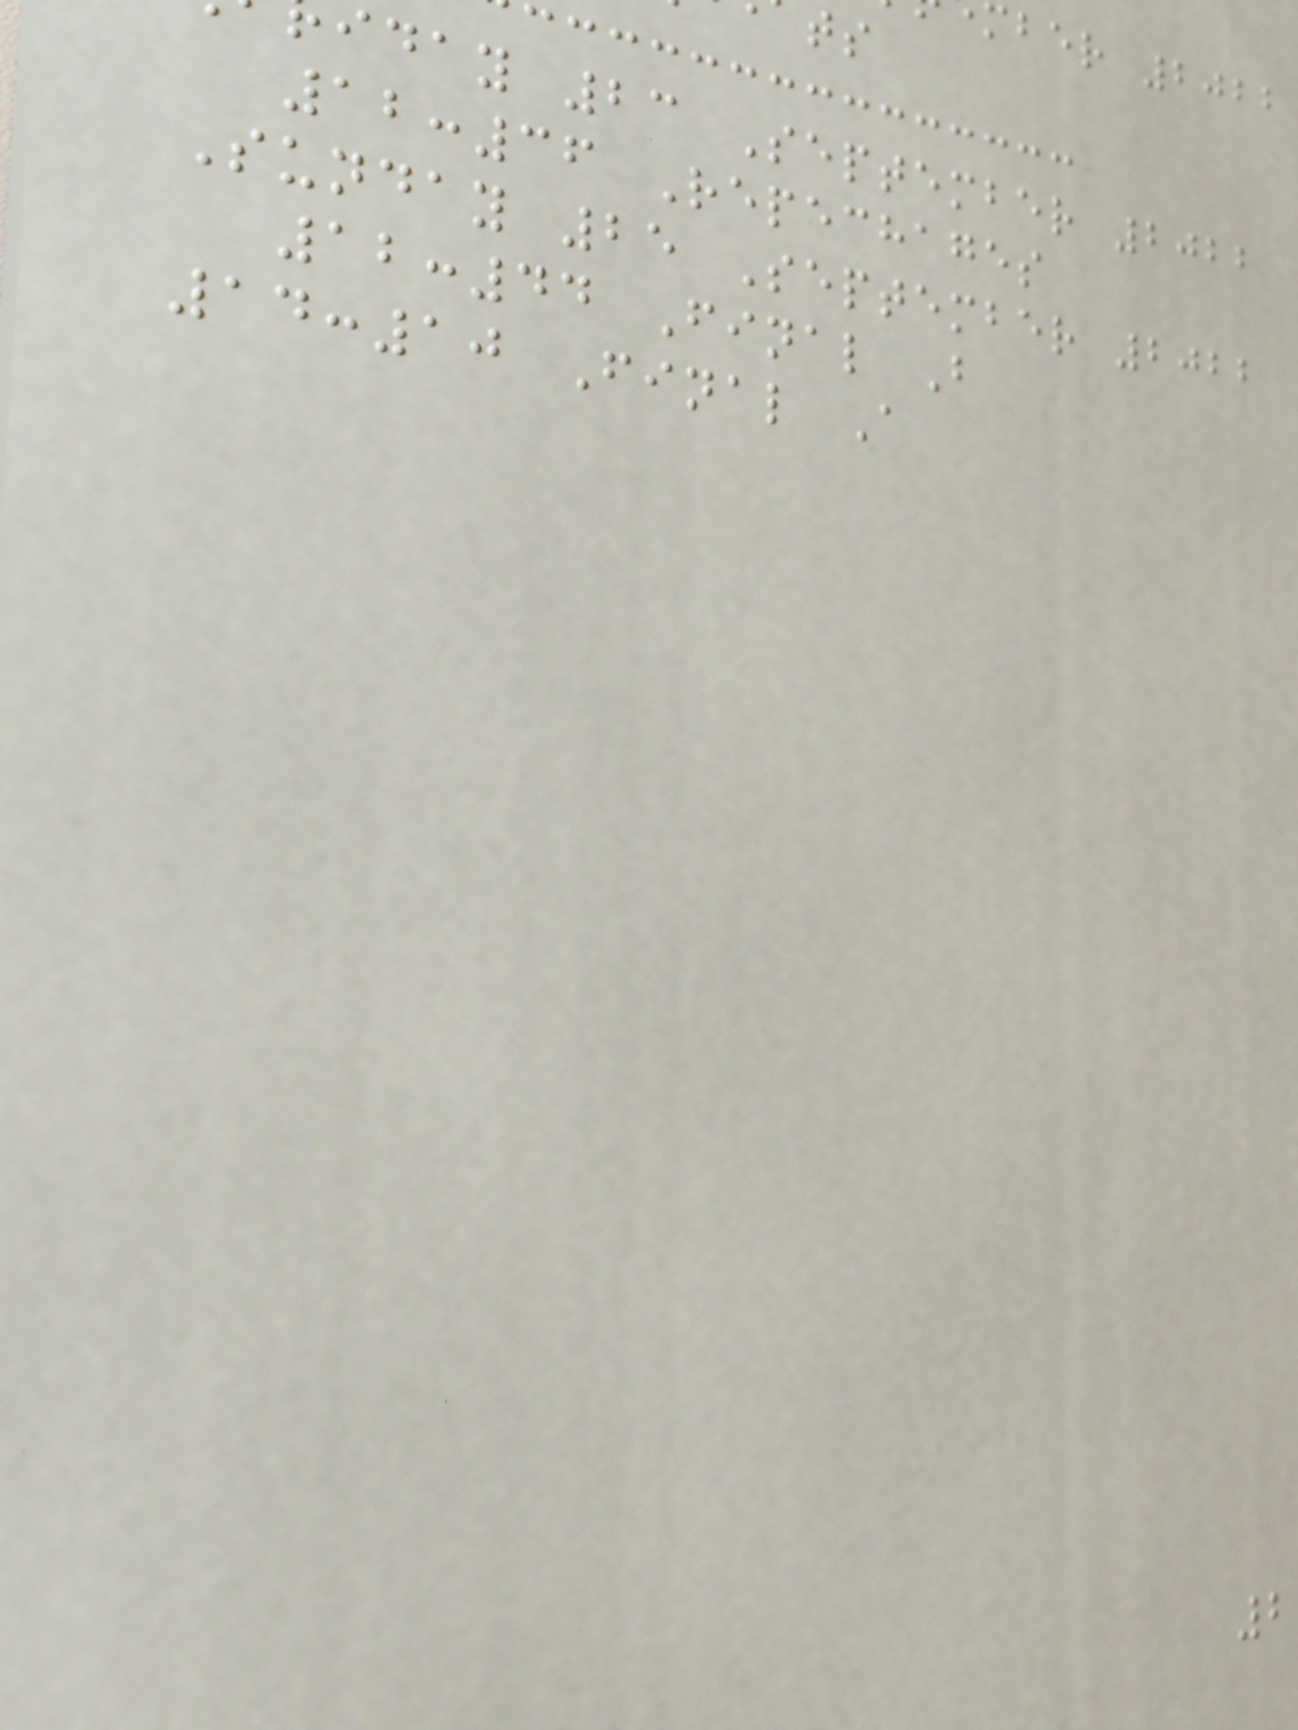ber 2022
iday 23 September 2022
12:36 Repechages
Sunday 25 September 2022
12:44 Final B
14:10 Final A
